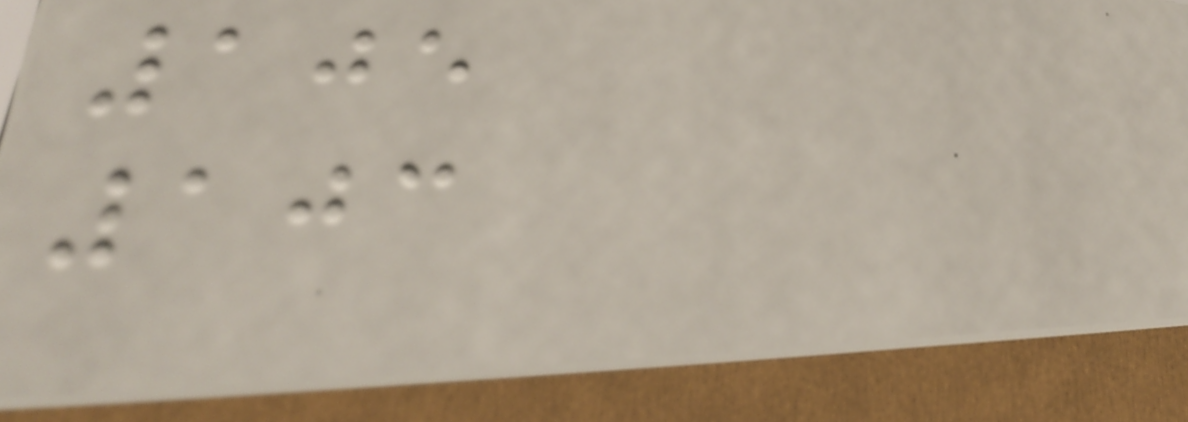105
103
